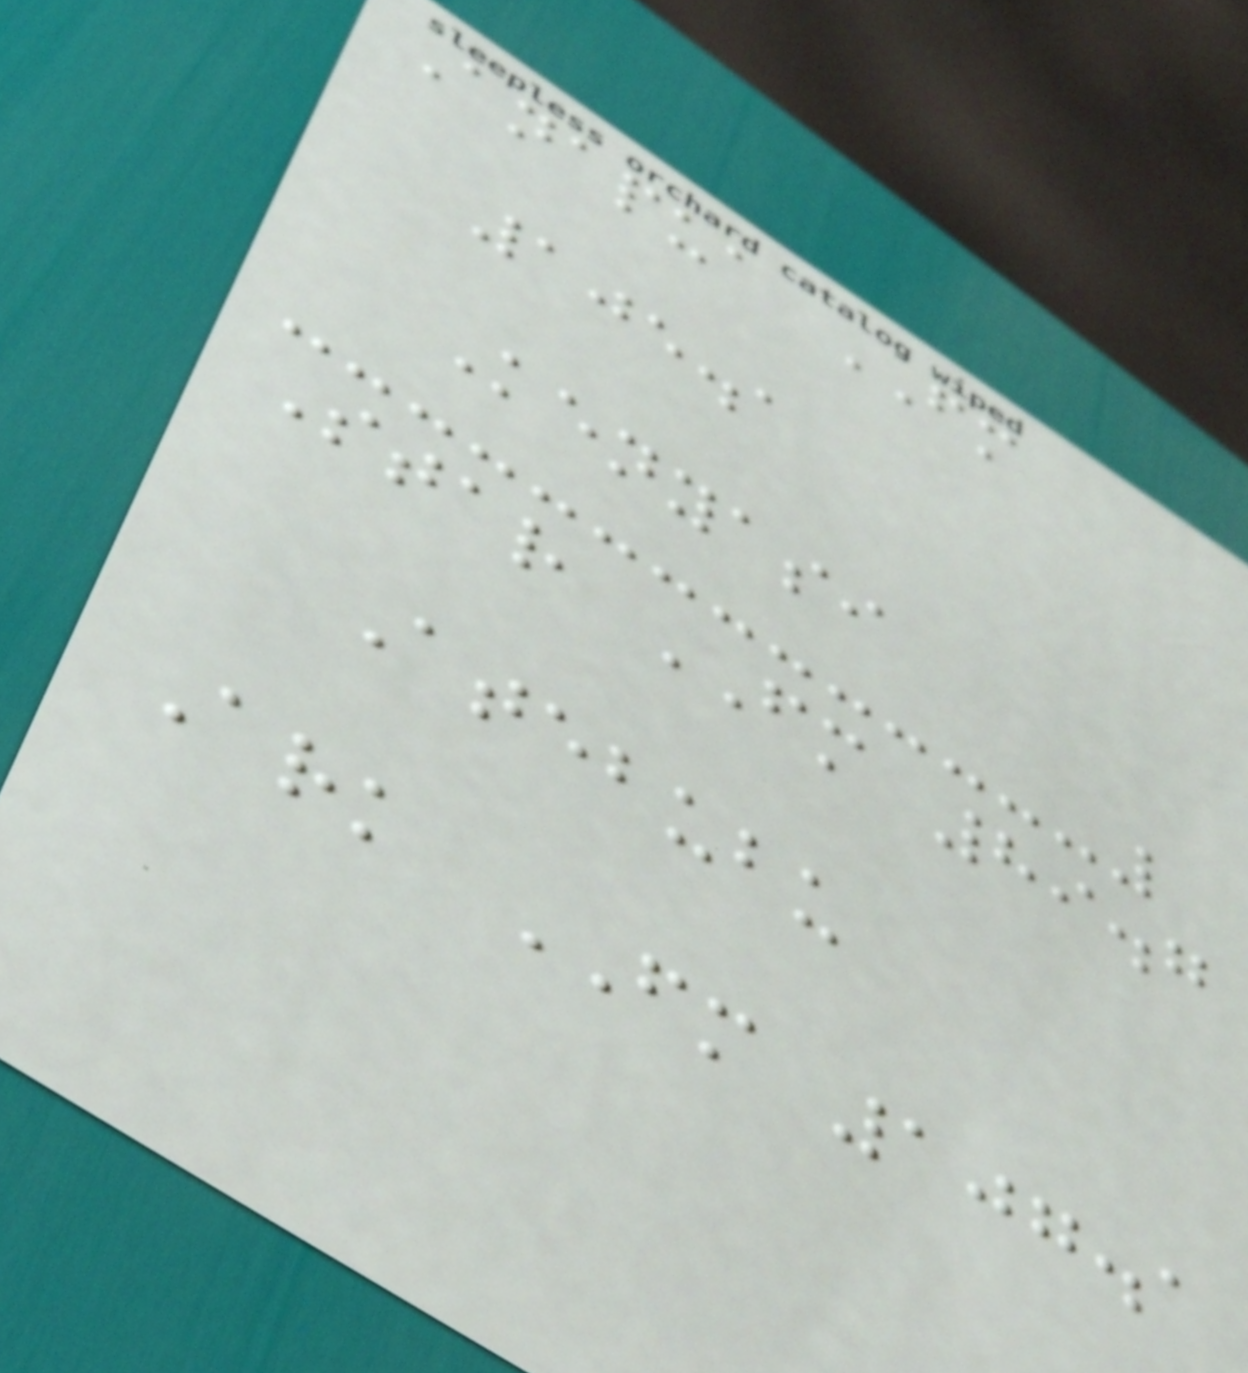Anapua FM
105.1
Kenyasi
Star FM 89.7
Atebubu
Ark FM 107.1
